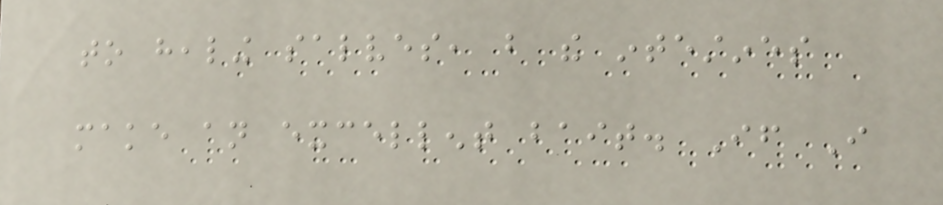to healing salves, but the intestines
make an excellent bait. If I
